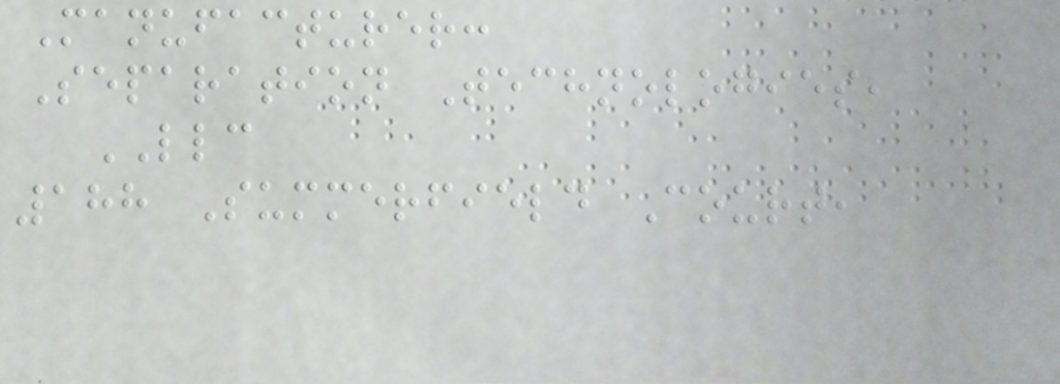Manufacturer:
Separation Technologies,
LLC
188 Summerfield Court,
